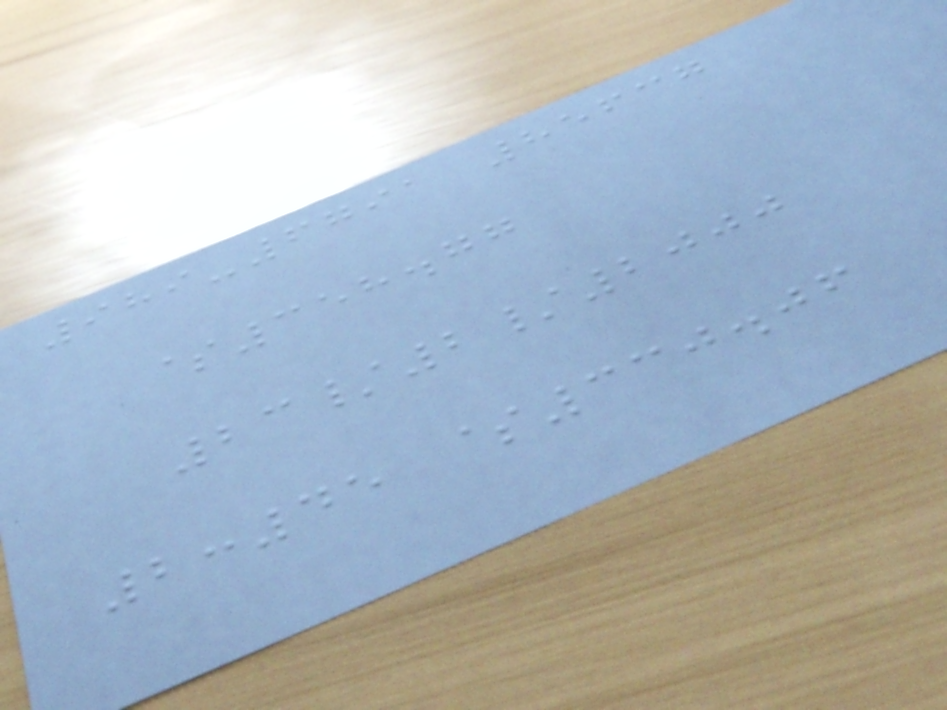989-6791 85637
$358.77
23/2/2000
2:45 $330.06
